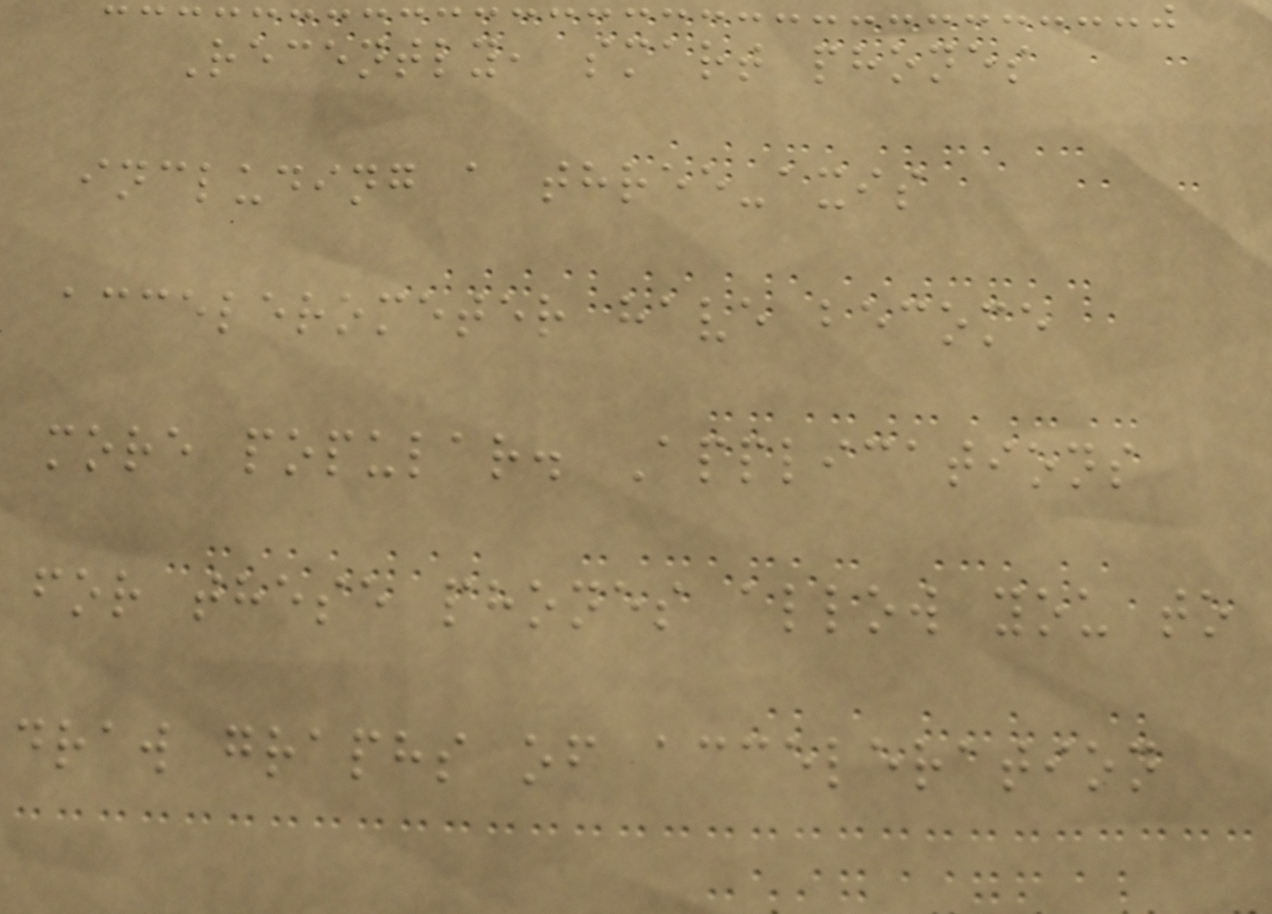Recently, smart phones
including a three-axis
accelerometer have become
more popular. Applications
for these phones allow you to
draw graphs of acceleration
